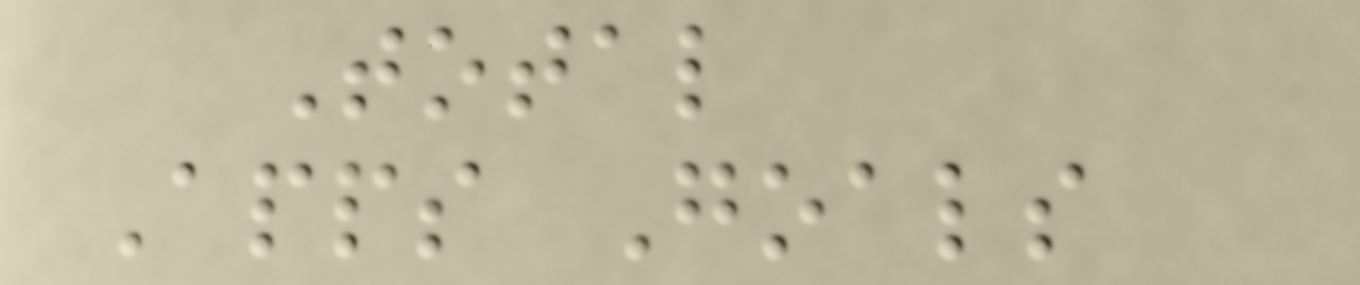Total
Apps Goals
